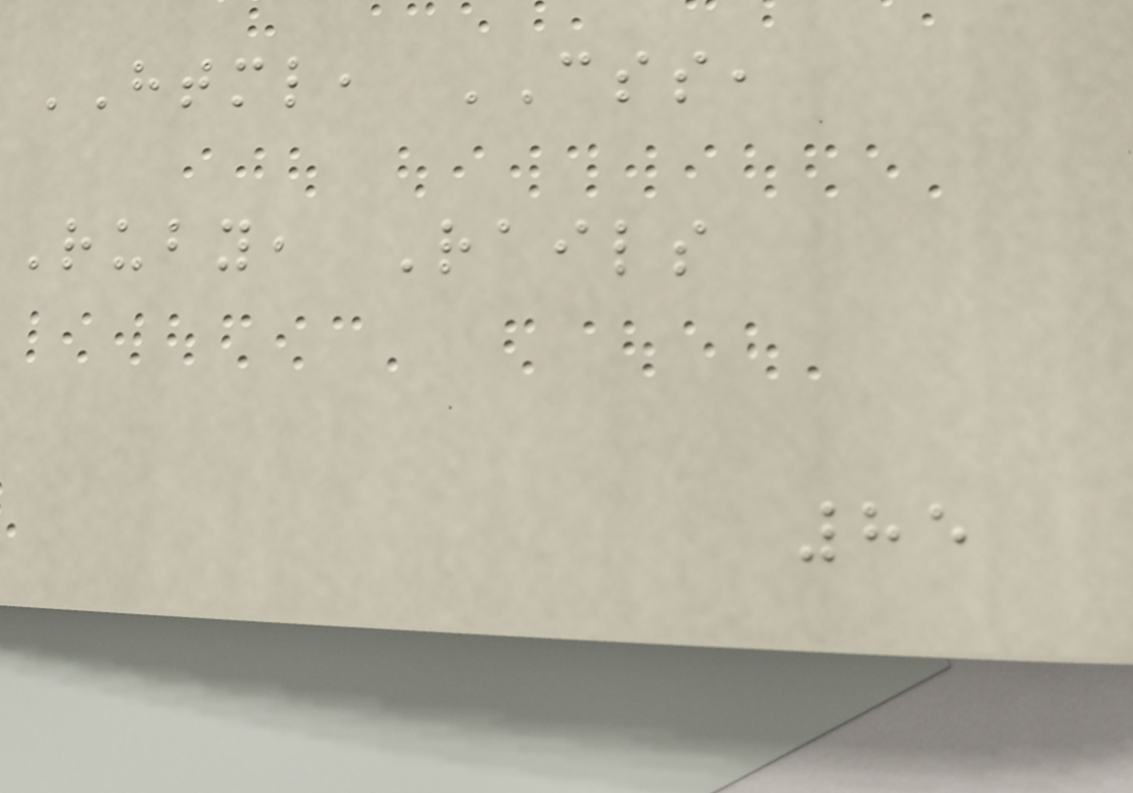HTML, CSS,
Ruby, Rails
85
